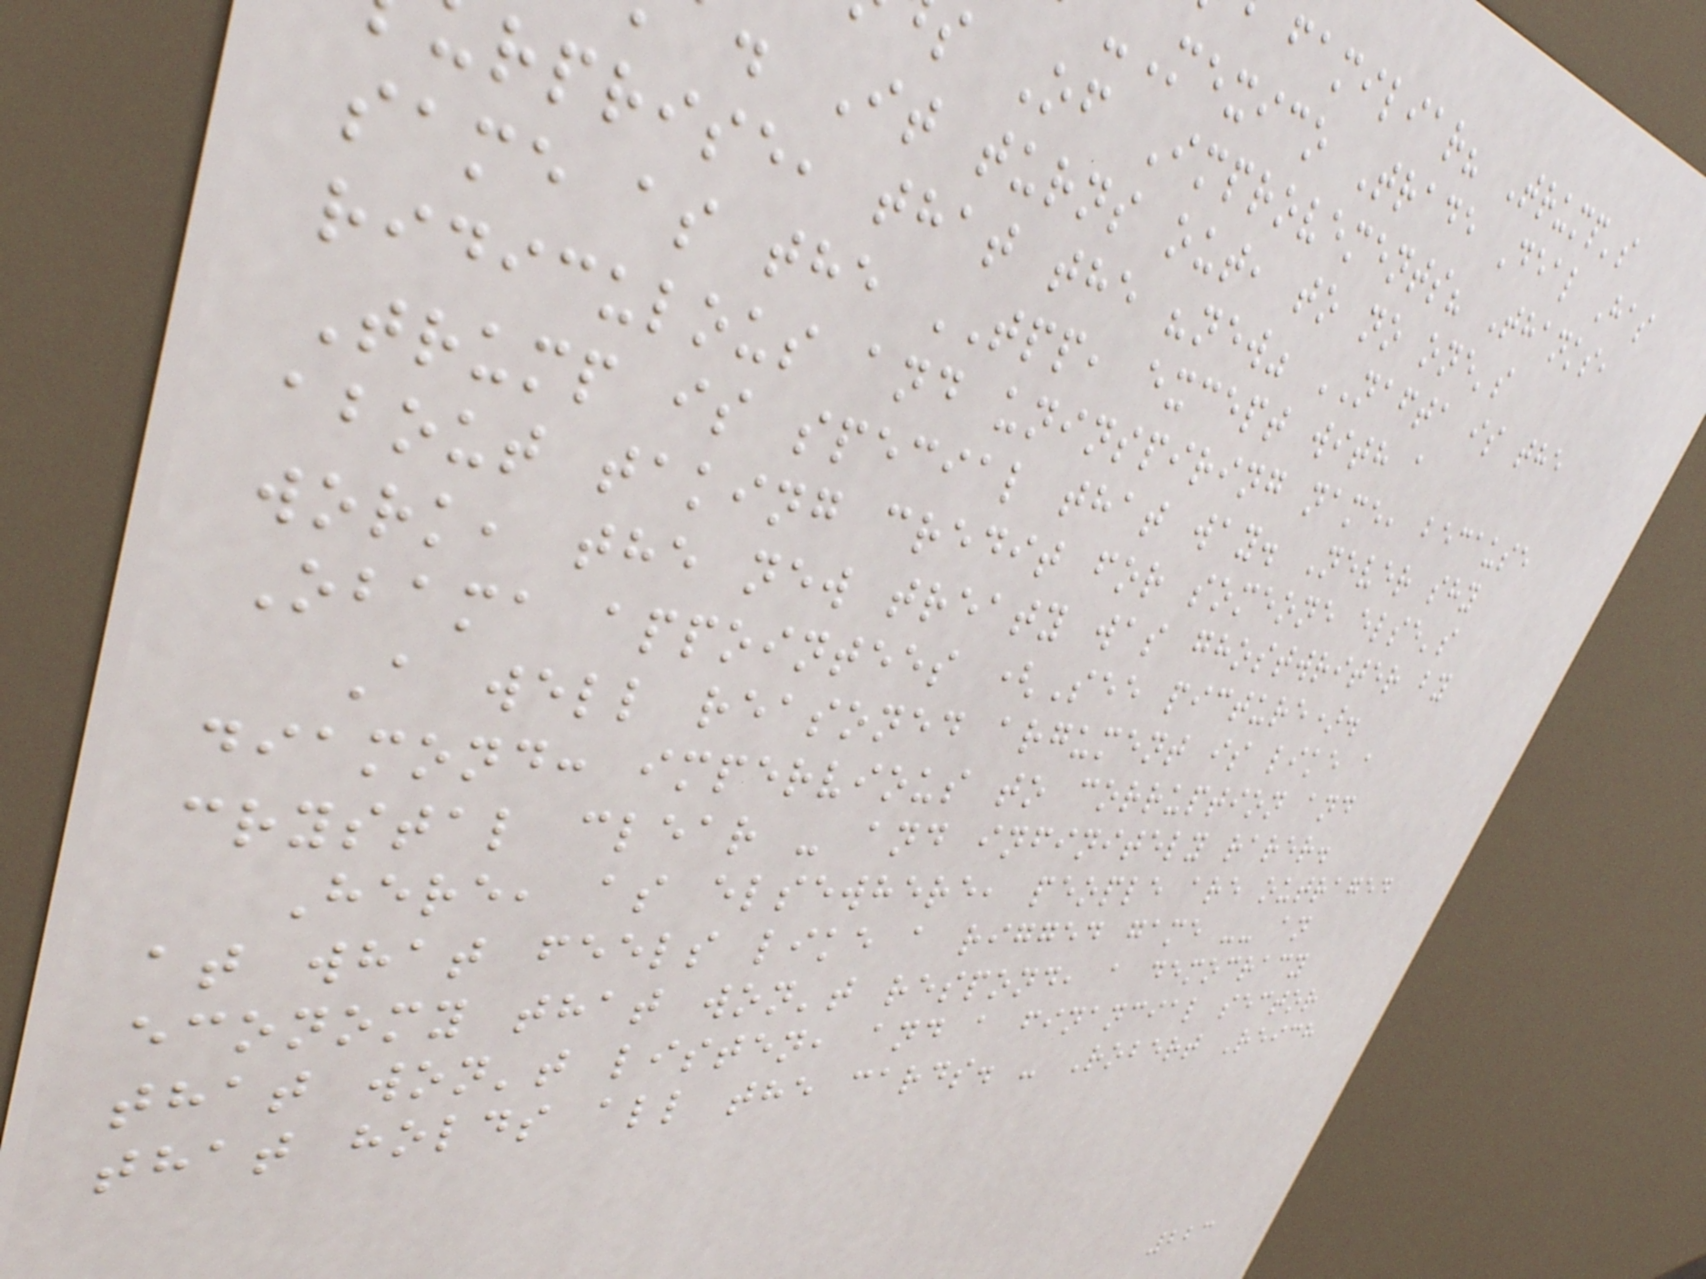familiar? Trump's
-Mexico Trade Deal Has
s Of Improvements? Thanks,
. It turns out, to no one's
rprise, that the "new" NAFTA is the
same as the TPP, except with a
ridiculous and uninspiring name, because
Trump is special that way. Never shy
about taking credit for someone else's
work, the new treaty was ghostwriter by
Obama appointees (See picture).
A well reasoned argument is like a
diamond: impervious to corruption and
crystal clear - and infinitely rarer.
Here, as elsewhere, people are outraged
at what feels like a rigged game -- an
economy that won't respond, a democracy
that won't listen, and a financial sector
that holds all the cards. - Robert Reich
223
